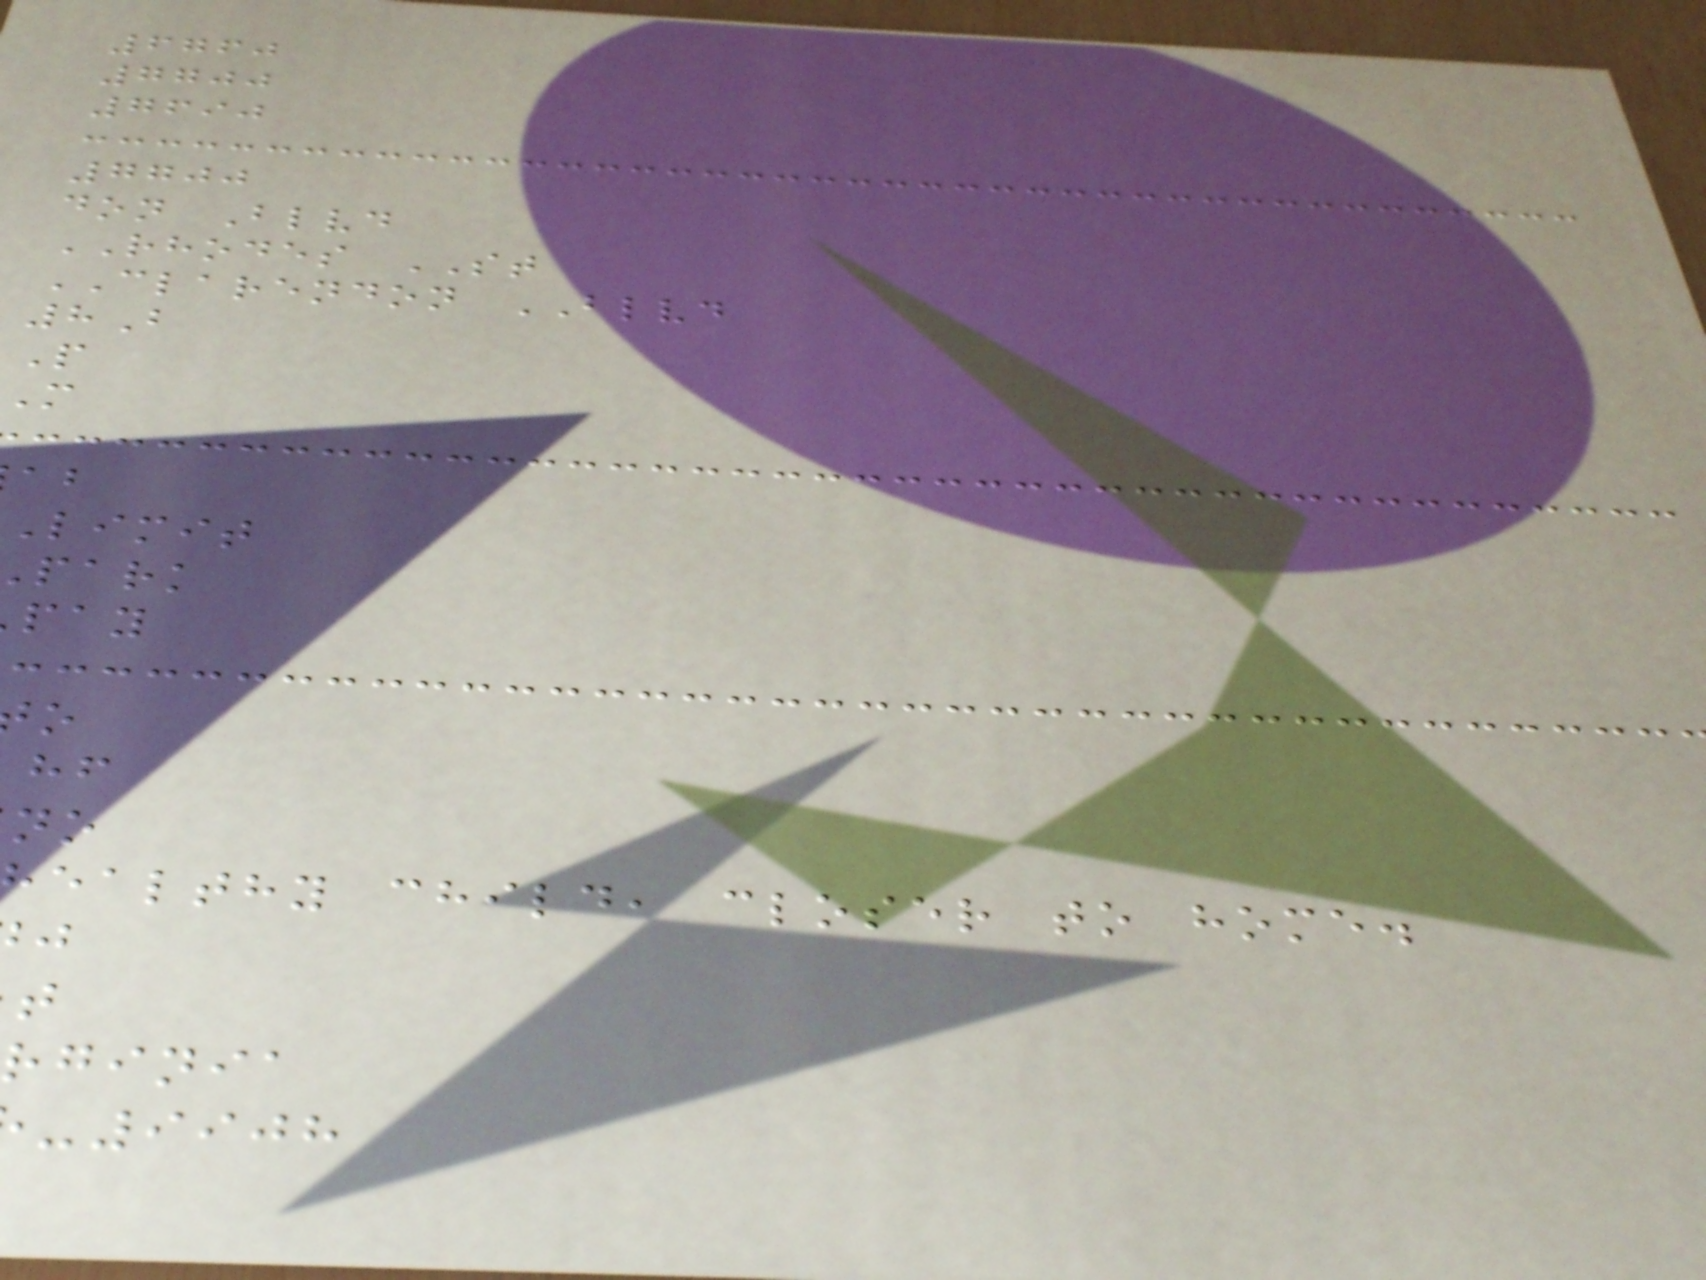6760
7700
7690
7700
don Blvd
RHODES ST
CLARENDON BLVD
8B
P
limit
park
ealthy child, closer to home.
rginia
-9908
